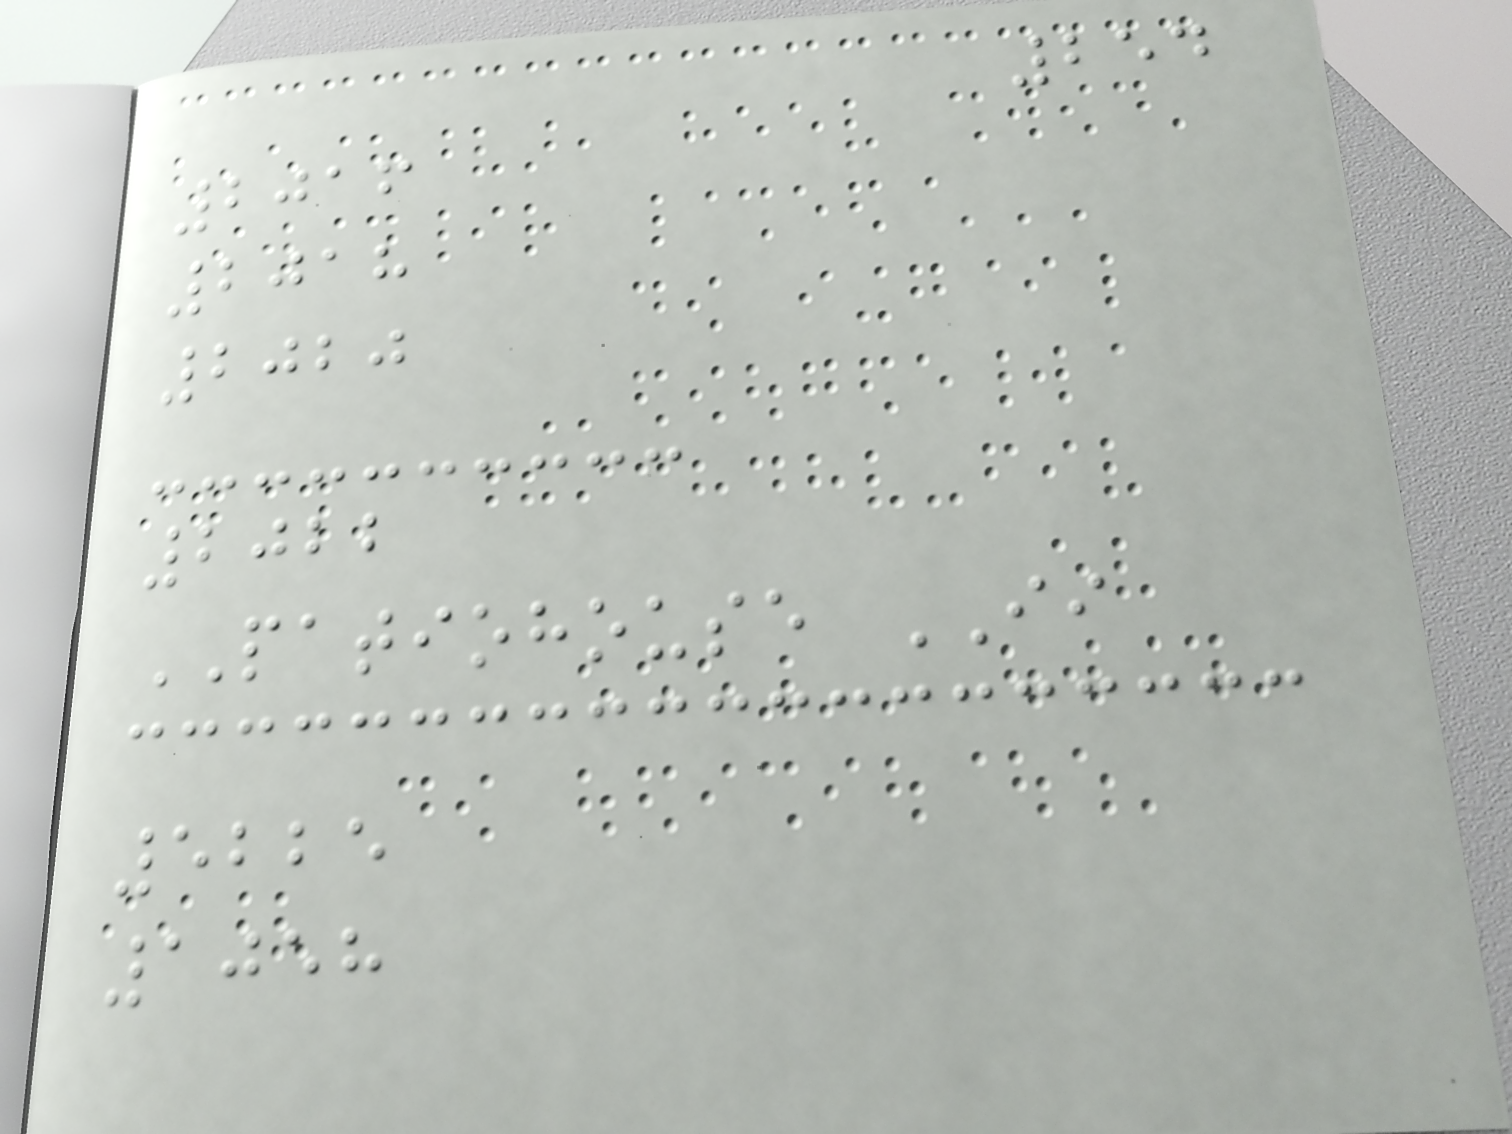254
2016
2018
2020
2022
PATIOHOUSE II
5225
1058
